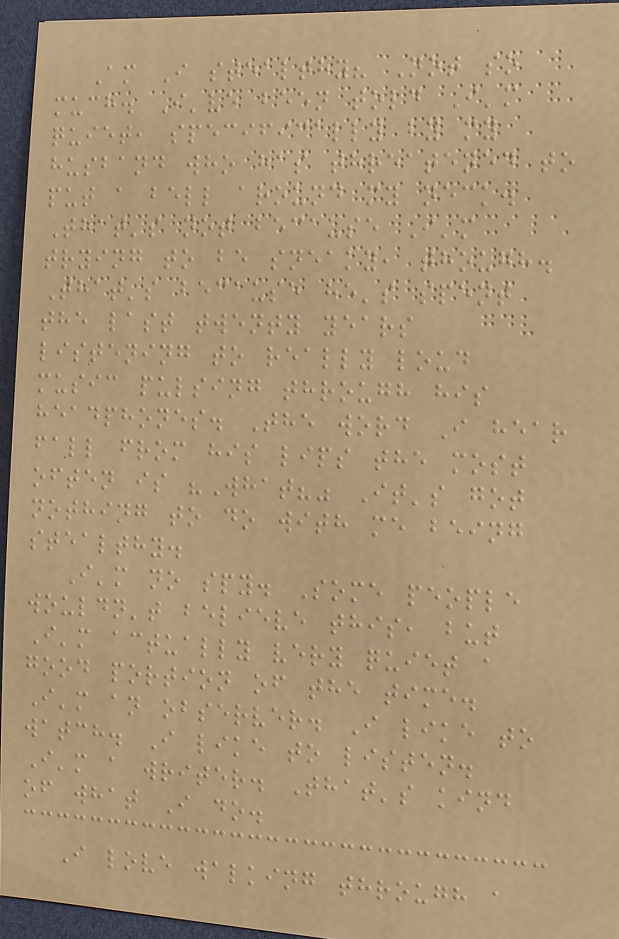Am I stealthy? Not so
much. I've been told I'm
quiet, specifically by my
husband who has threatened to
put a bell around my neck.
That's not because I'm
trying to be sneaky, though.
That's because he's spent
the last twenty years
listening to really loud
music pulsing through his
headphones. The word I hear
fall from his lips the most
often is "What?" It's got
nothing to do with me being
stealthy.
I'm no spy. Some people
wouldn't believe this, but
I'm actually very quiet a
good portion of the time.
I'm an observer. I like to
watch. I like to listen.
I'm a writer. That's kind
of what I do.
I love walking through a
